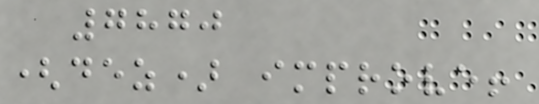7870
(dez) improve!
